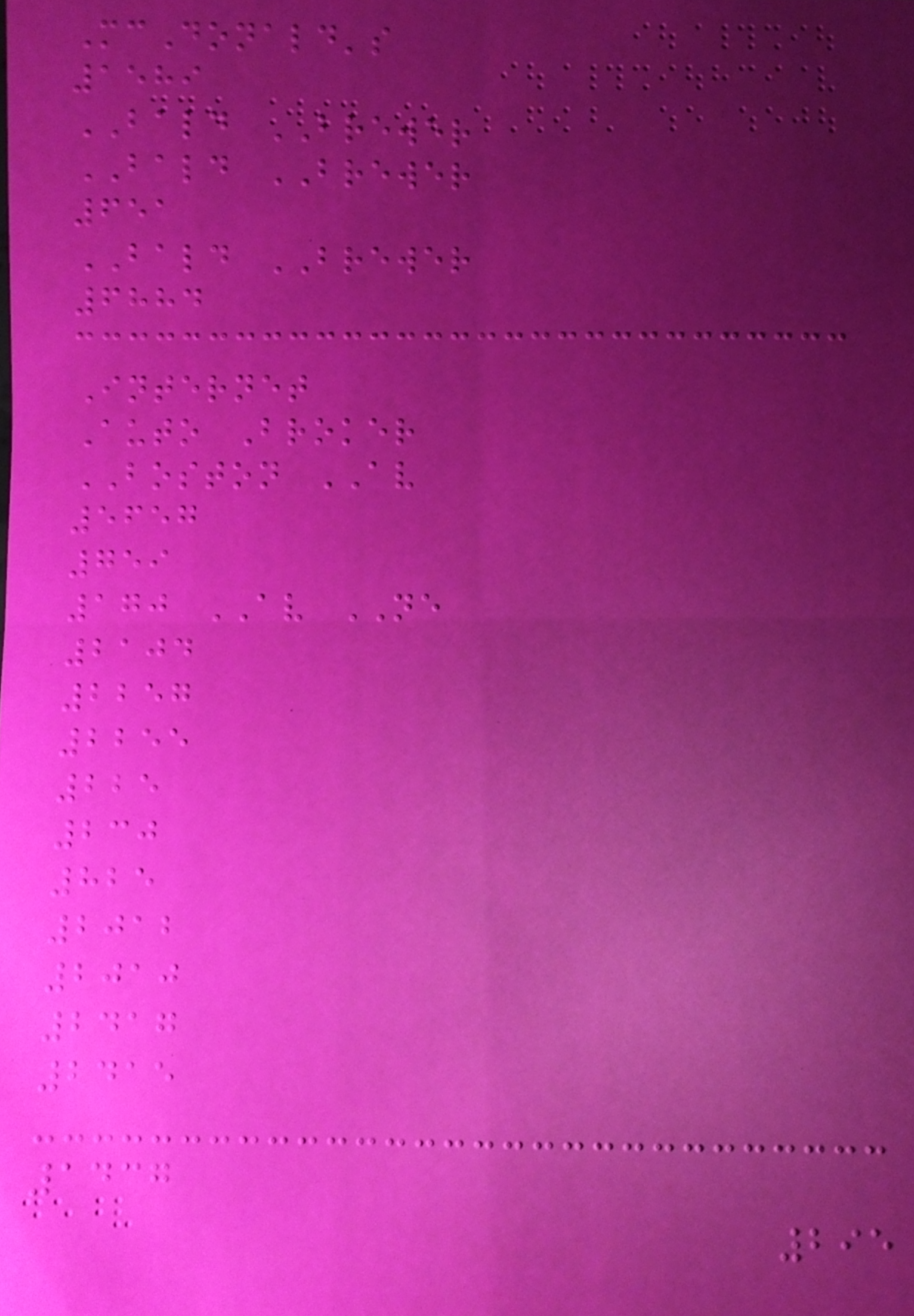McDonald's
1589
BALD BREWER
BALD BREWER
651
BALD BREWER
6884
Internet
Auto Broker
BOSTON AV
5657
759
170 AV NE
2104
2257
2255
225
230
825
2012
2010
2417
2415
1437
295
